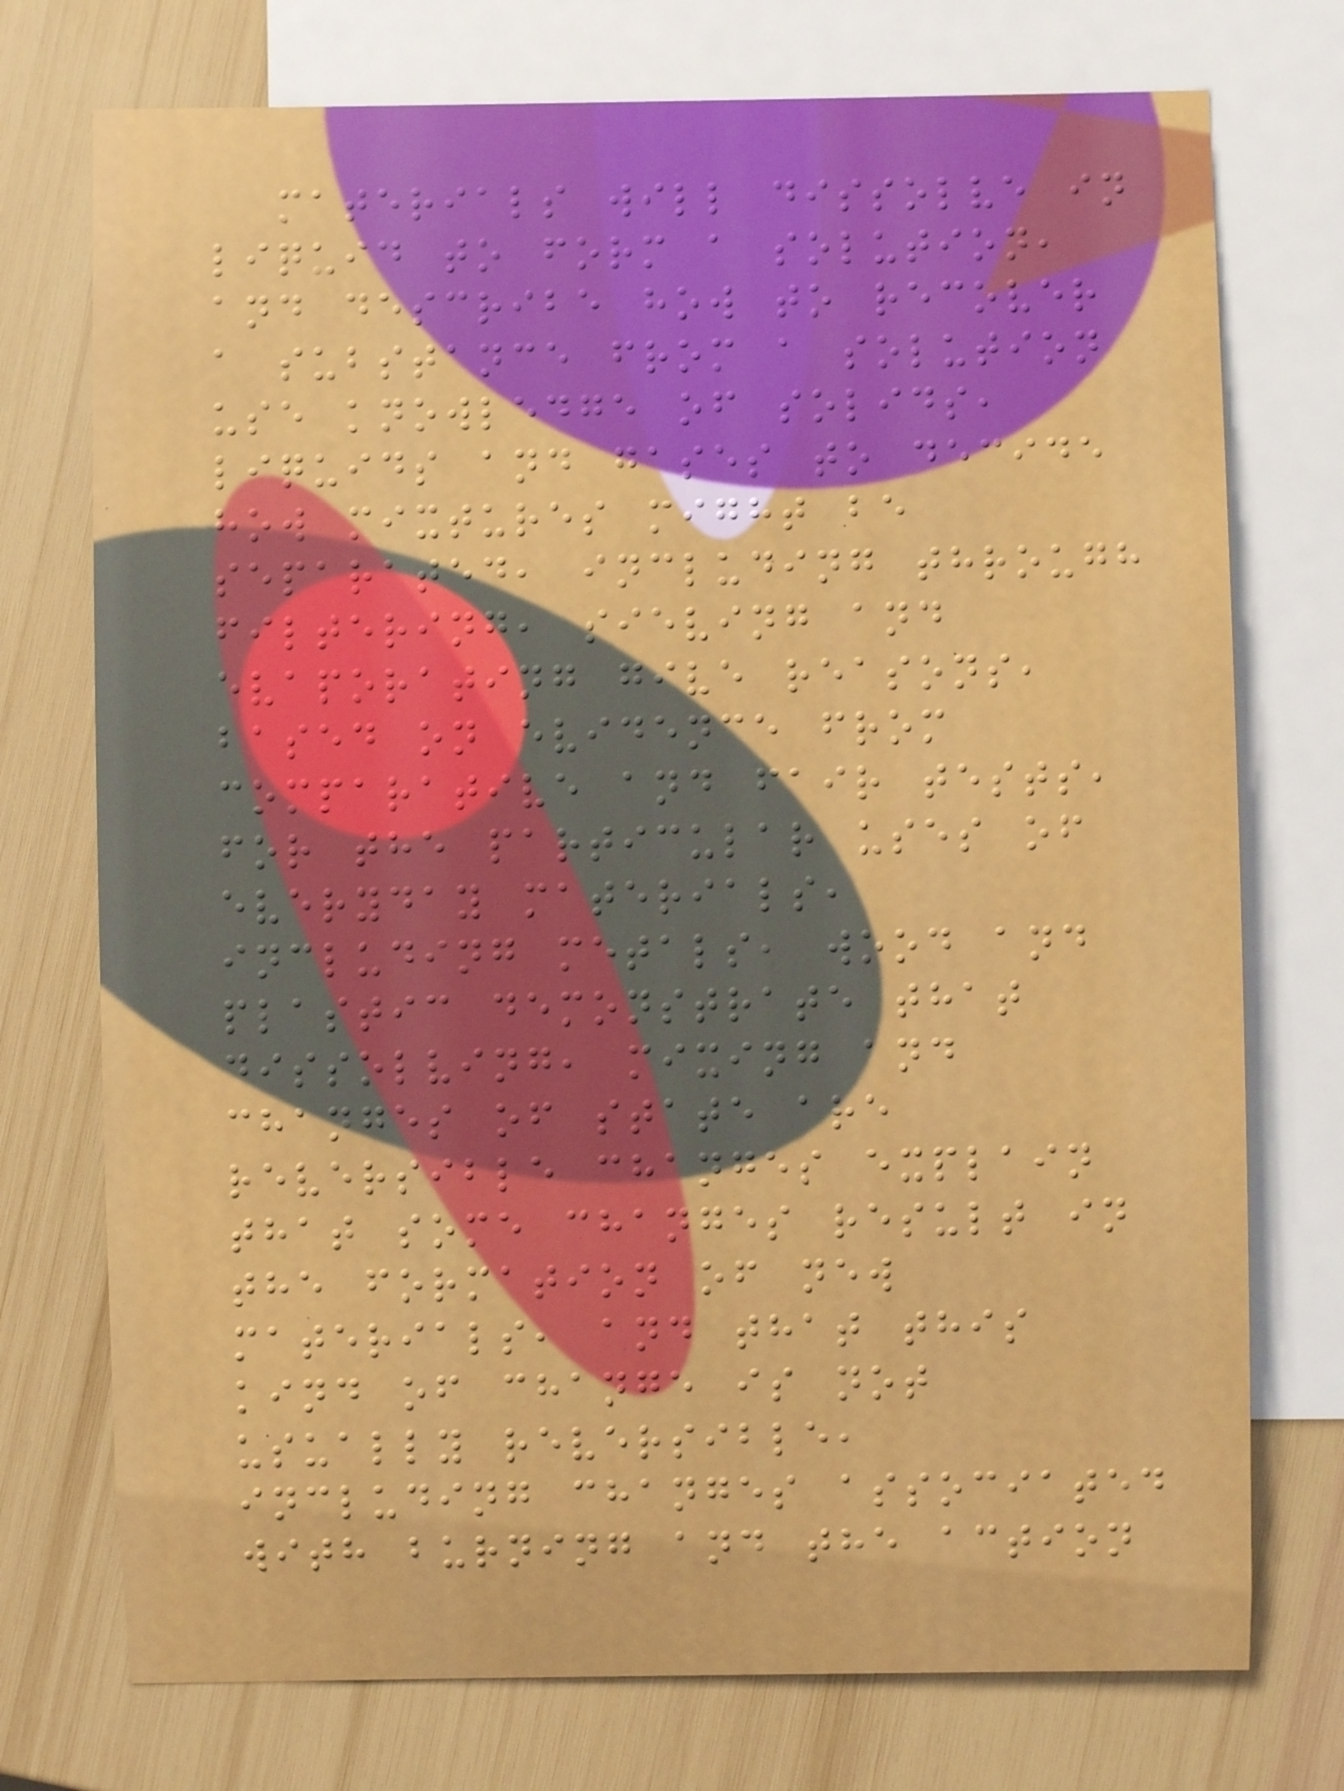materials will dissolve in
liquid to form a solution,
and describe how to recover
a substance from a solution
use knowledge of solids,
liquids and gases to decide
how mixtures might be
separated, including through
filtering, sieving and
evaporating give reasons,
based on evidence from
comparative and fair tests,
for the particular uses of
everyday materials,
including metals, wood and
plastic demonstrate that
dissolving, mixing and
changes of state are
reversible changes explain
that some changes result in
the formation of new
materials, and that this
kind of change is not
usually reversible,
including changes associated
with burning and the action
